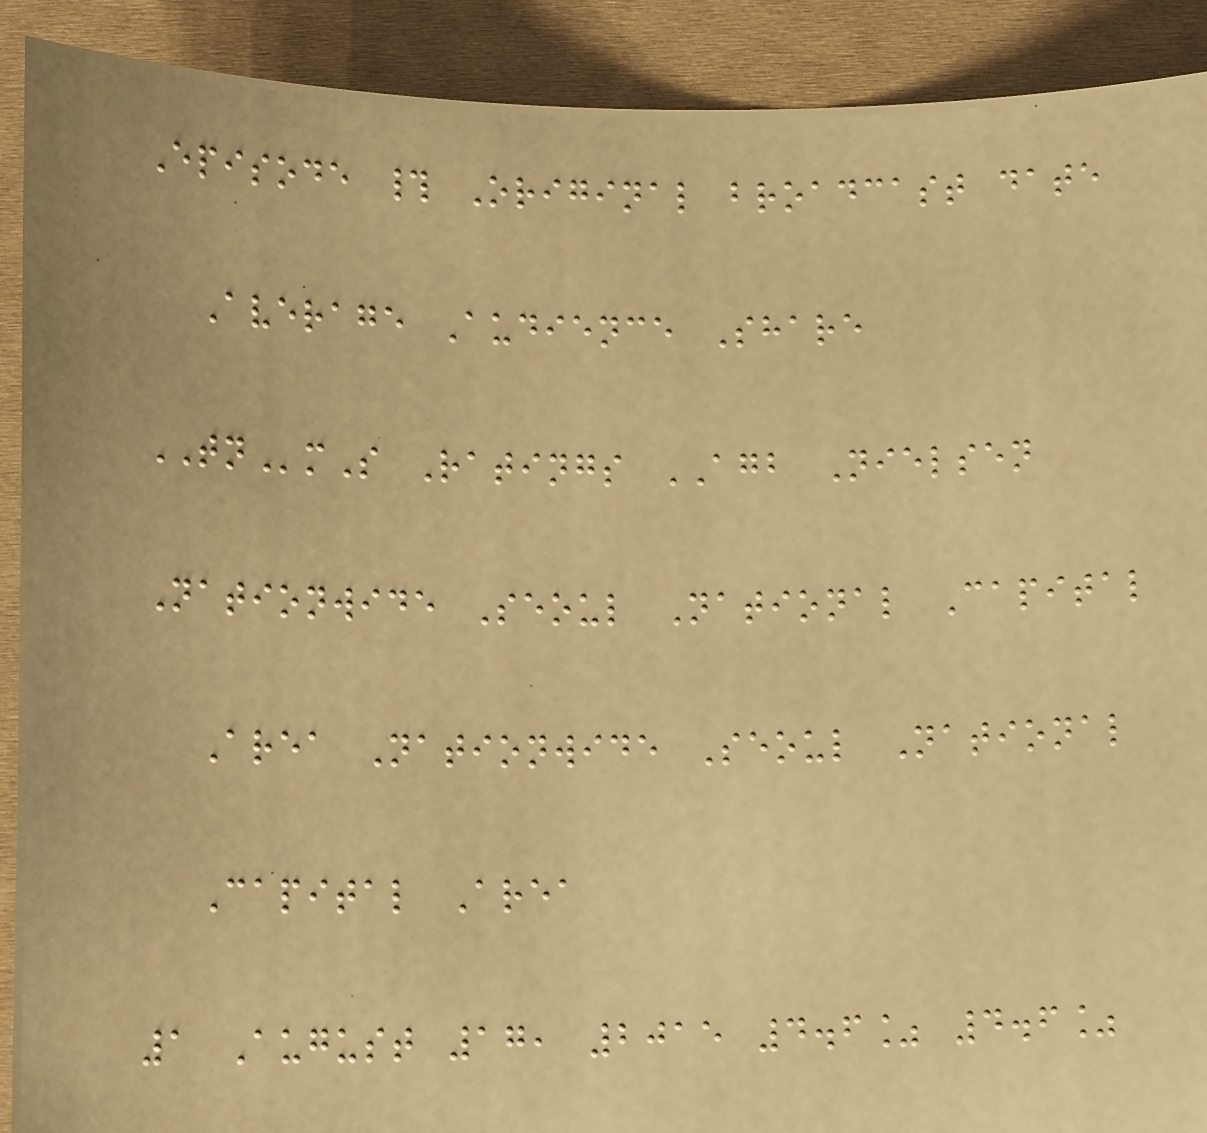Episode # Original broadcast date
Average Audience Share
TNmS Ratings AGB Nielsen
Nationwide Seoul National Capital
Area Nationwide Seoul National
Capital Area
1 August 17, 2015 4.6% 4.6%
